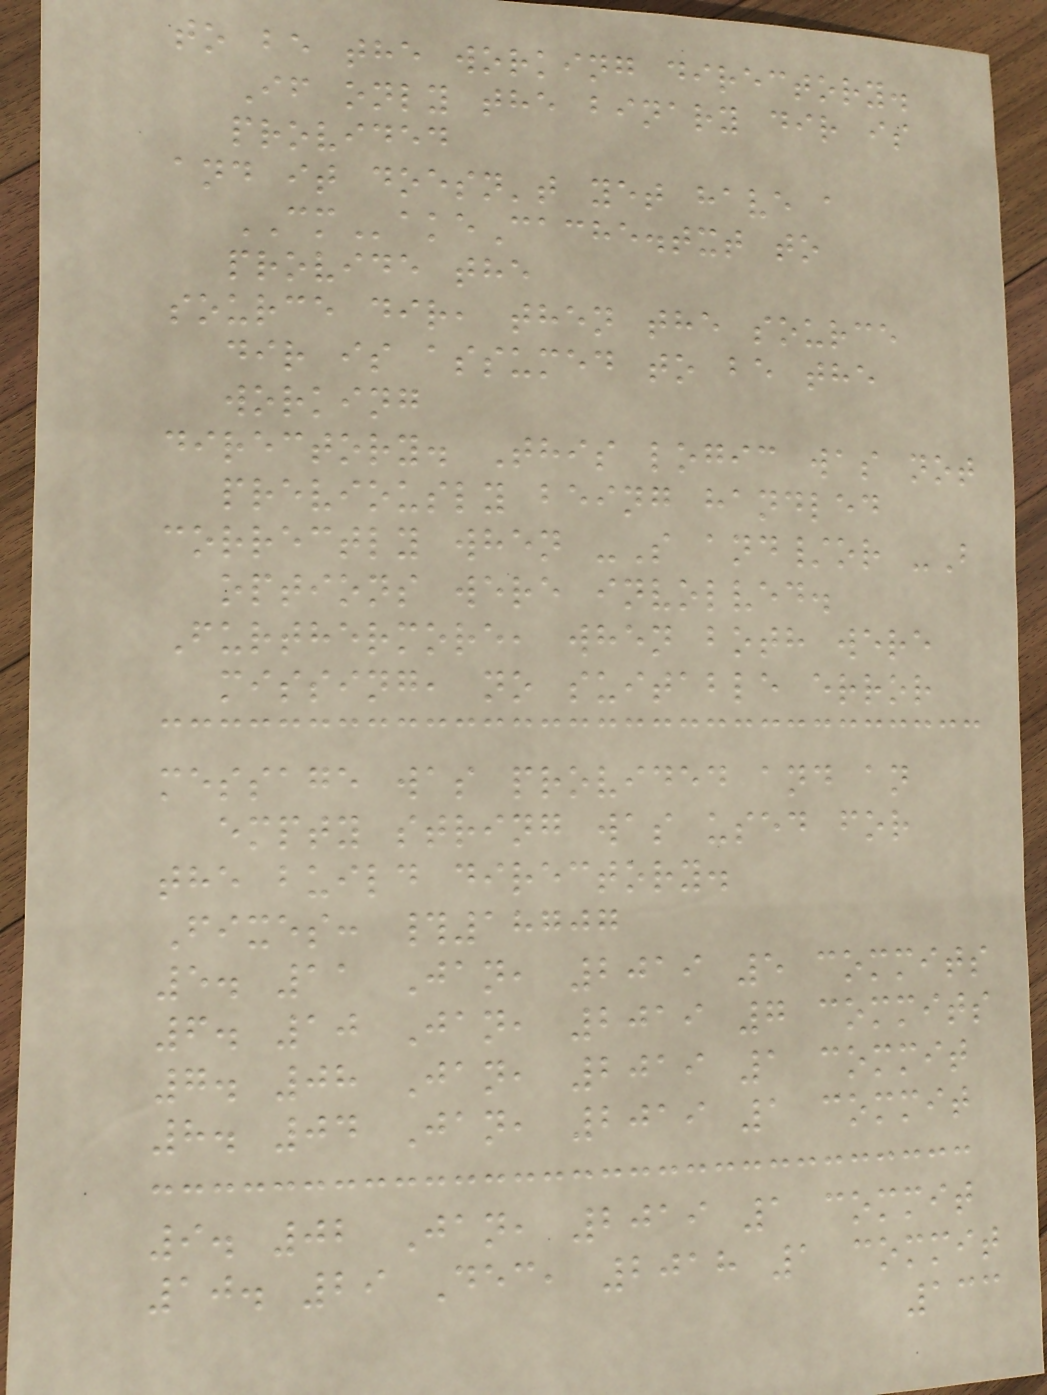to be the working directory.
If only the binary dir is
provided
and it doesn't yet have a
CMakeCache.txt to
provide the
source dir, then the source
dir is assumed to be the
working
directory. This logic was not
previously being handled
correctly when -S and/or -B
options were involved.
Furthermore, when both were
missing, no suitable error
message was provided and an
empty string was used for
the build directory.
Fixes: #18707
5. 11 Jan, 2019 5 commits
6. 10 Jan, 2019 7 commits
7. 08 Jan, 2019 1 commit
8. 04 Jan, 2019 1 commit
9. 02 Jan, 2019 1 commit
10. 29 Dec, 2018 1 commit
133
